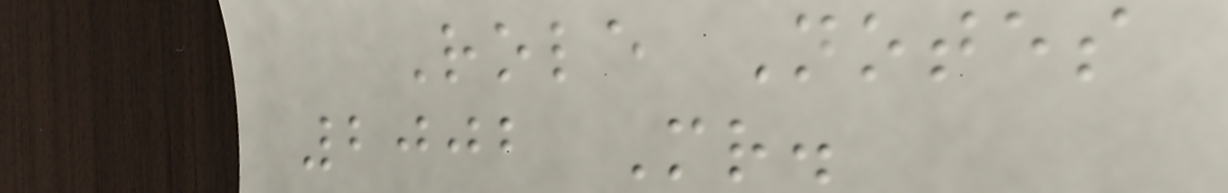Role Notes
2002 Mr.
